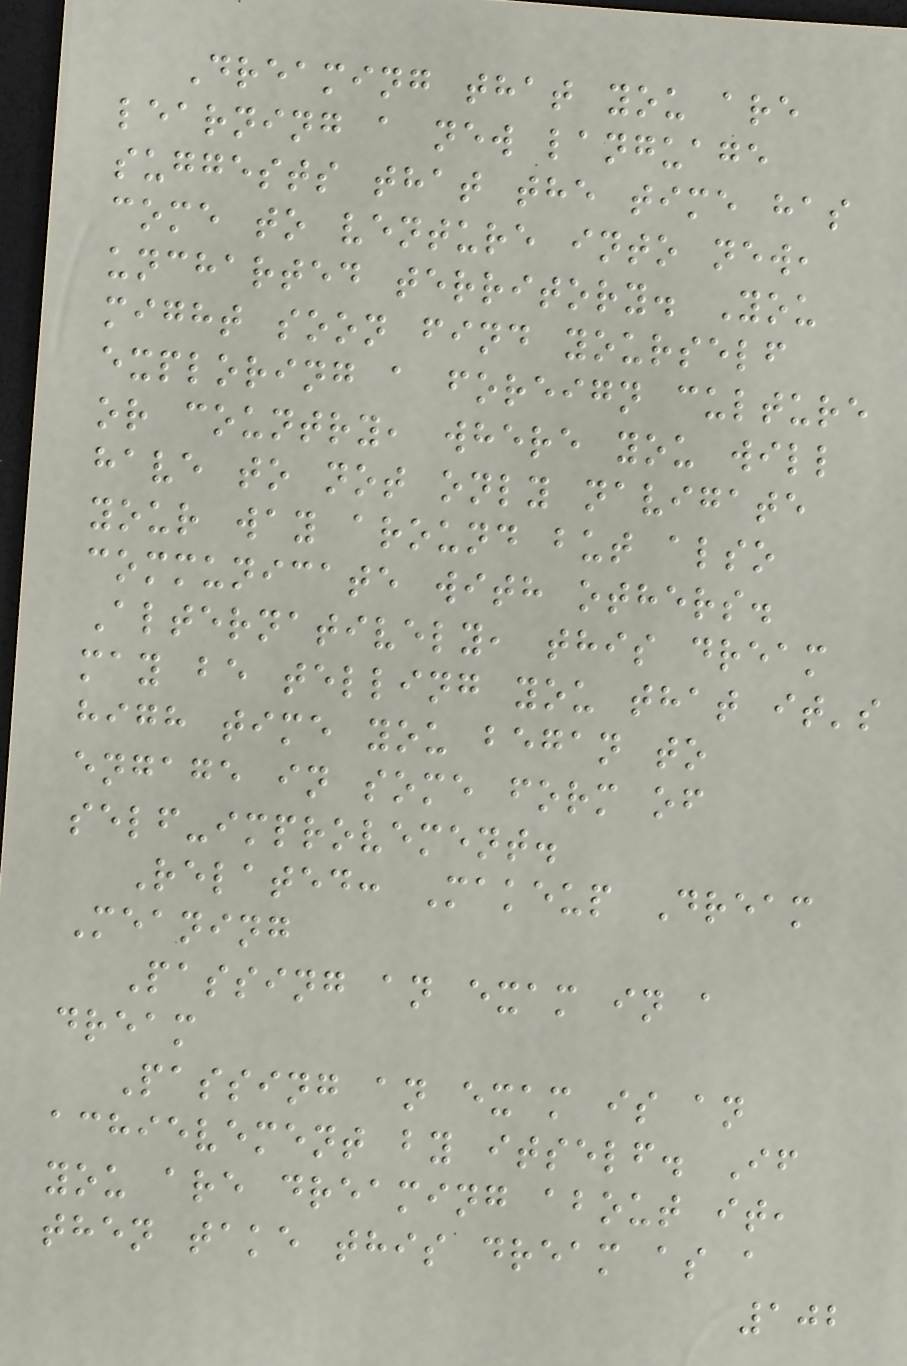Dreaming that you are
learning a new language
suggests that the time has
come to venture into new,
uncharted territory. You
might soon find yourself
exploring a foreign culture
or country, where you will
have to not only navigate
your way around but also
communicate with others.
Alternatively, this dream
may be telling you that it's
high time you began to
engage in some form of
self-improvement.
Related: Makeup Dream
Meaning
Passing an exam in a
dream
Passing an exam is an
achievement by itself. If
you are dreaming about it,
then take this dream as a
102
